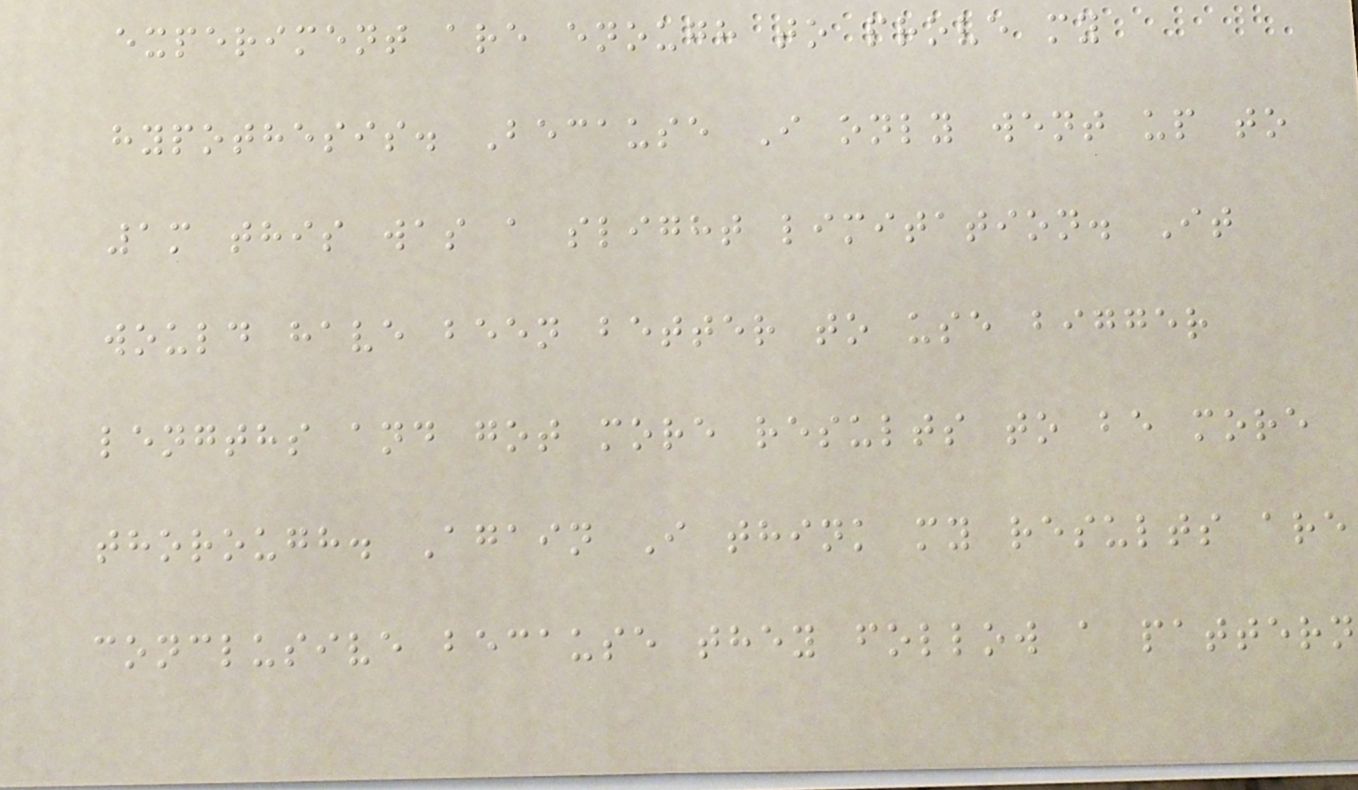experiment are enough to prove my
hypothesis. Because I only went up to
1m this was a slight limitation. It
would have been better to use bigger
lengths and got more results to be more
thorough. Again I think my results are
conclusive because they follow a pattern
